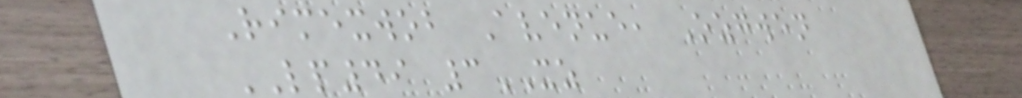Rimexwob Avenue, Ozgwen
LP49 3XZ
